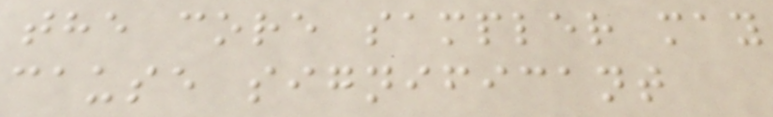the core sampler may
cause significant
